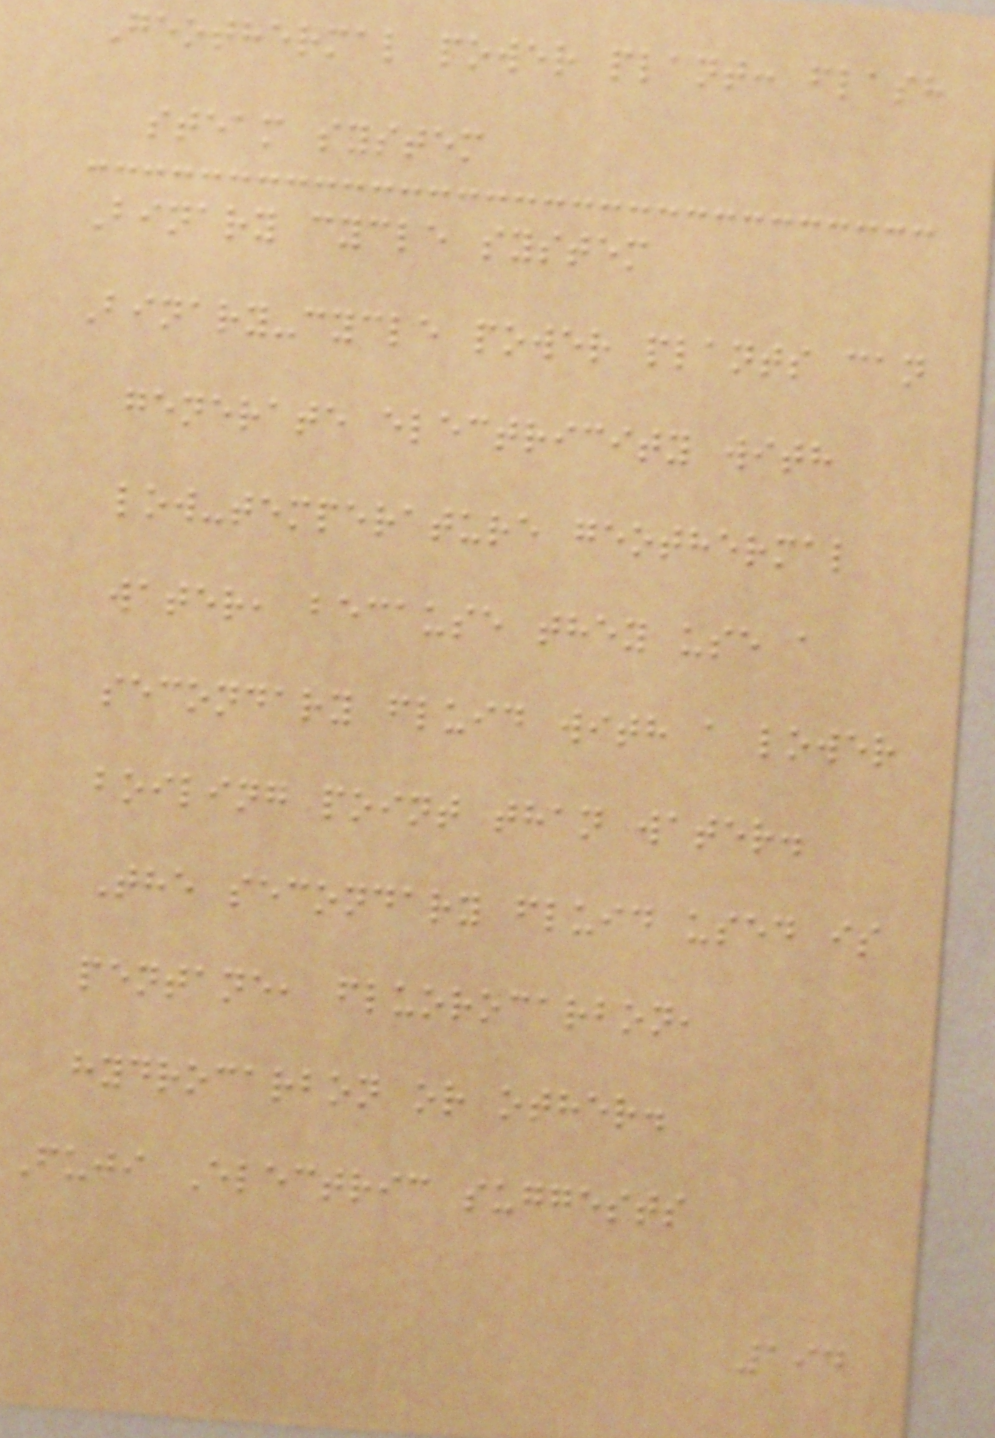Geothermal power plant: flash
steam system
Binary cycle system
Binary-cycle power plants can
generate electricity with
low-temperature geothermal
water, because they use a
secondary fluid with a lower
boiling point than water.
The secondary fluid used is
pentane, fluorocarbon,
hydrocarbon or other.
Fuji Electric suggests
194
